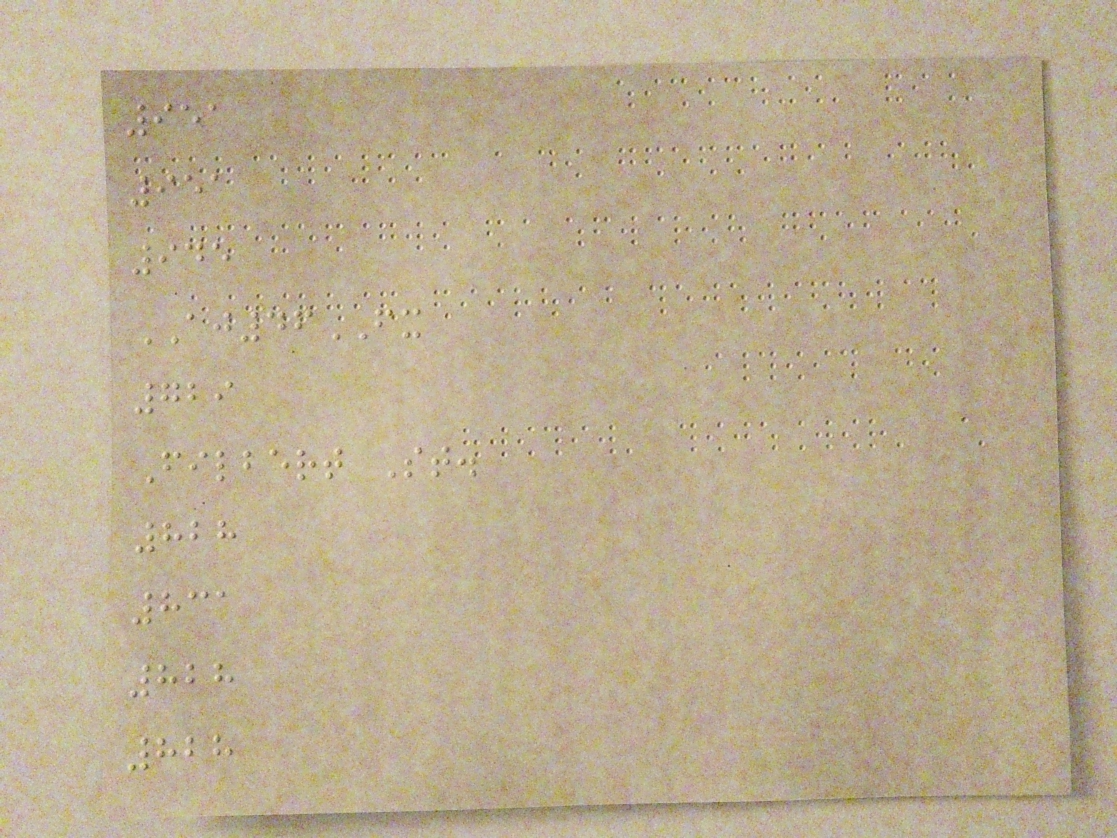951
951
945
AJ46FX
729
Filbert St.
828
831
828
828
